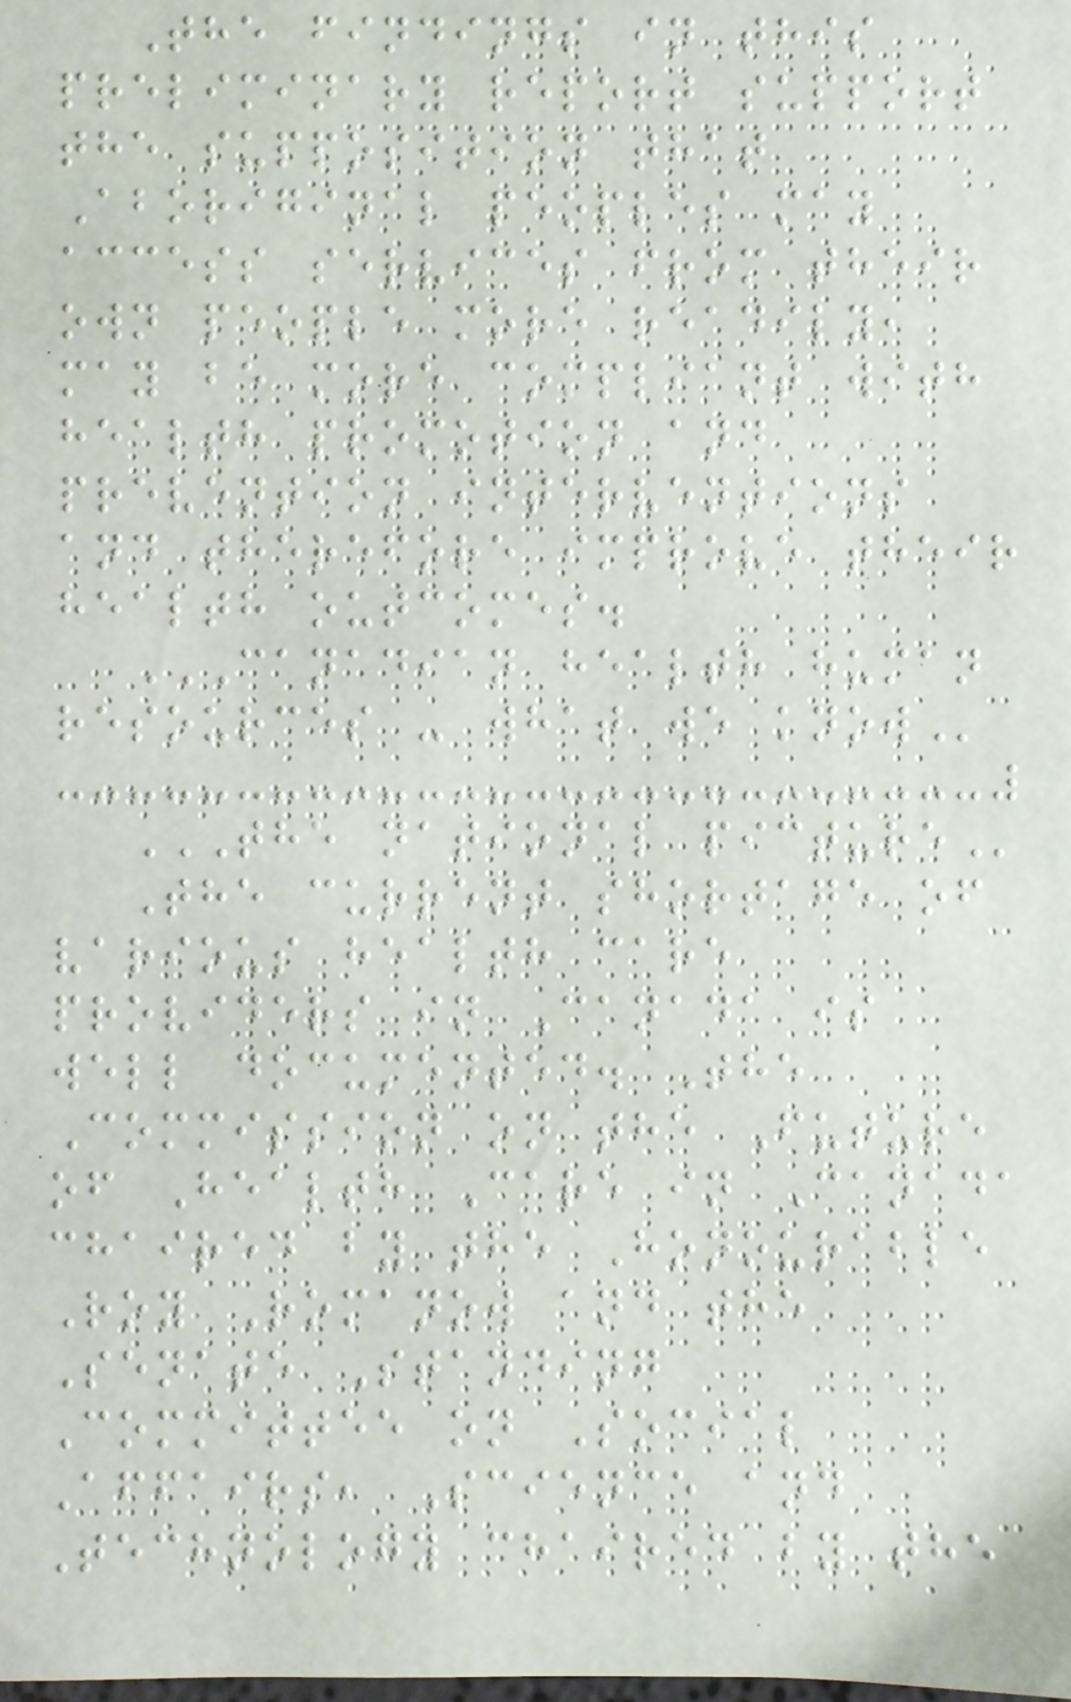The findings in this
preliminary report support
the supposition that
Aboriginal peoples may
access services from their
own people more readily,
may be more compliant with
health promotion and
prevention interventions
and therefore improve their
health outcomes.
CANADIAN HEALTH HUMAN
RESOURCES - WHAT WE KNOW
THE NATIONAL PICTURE
The current shortage of
various health care
providers in Canada is
well documented. The
Commission on the Future
of Health Care in Canada
chaired by the Honourable
Roy Romanow and the
Senate Standing
Committee on Social
Affairs, Science and
Technology chaired by the
